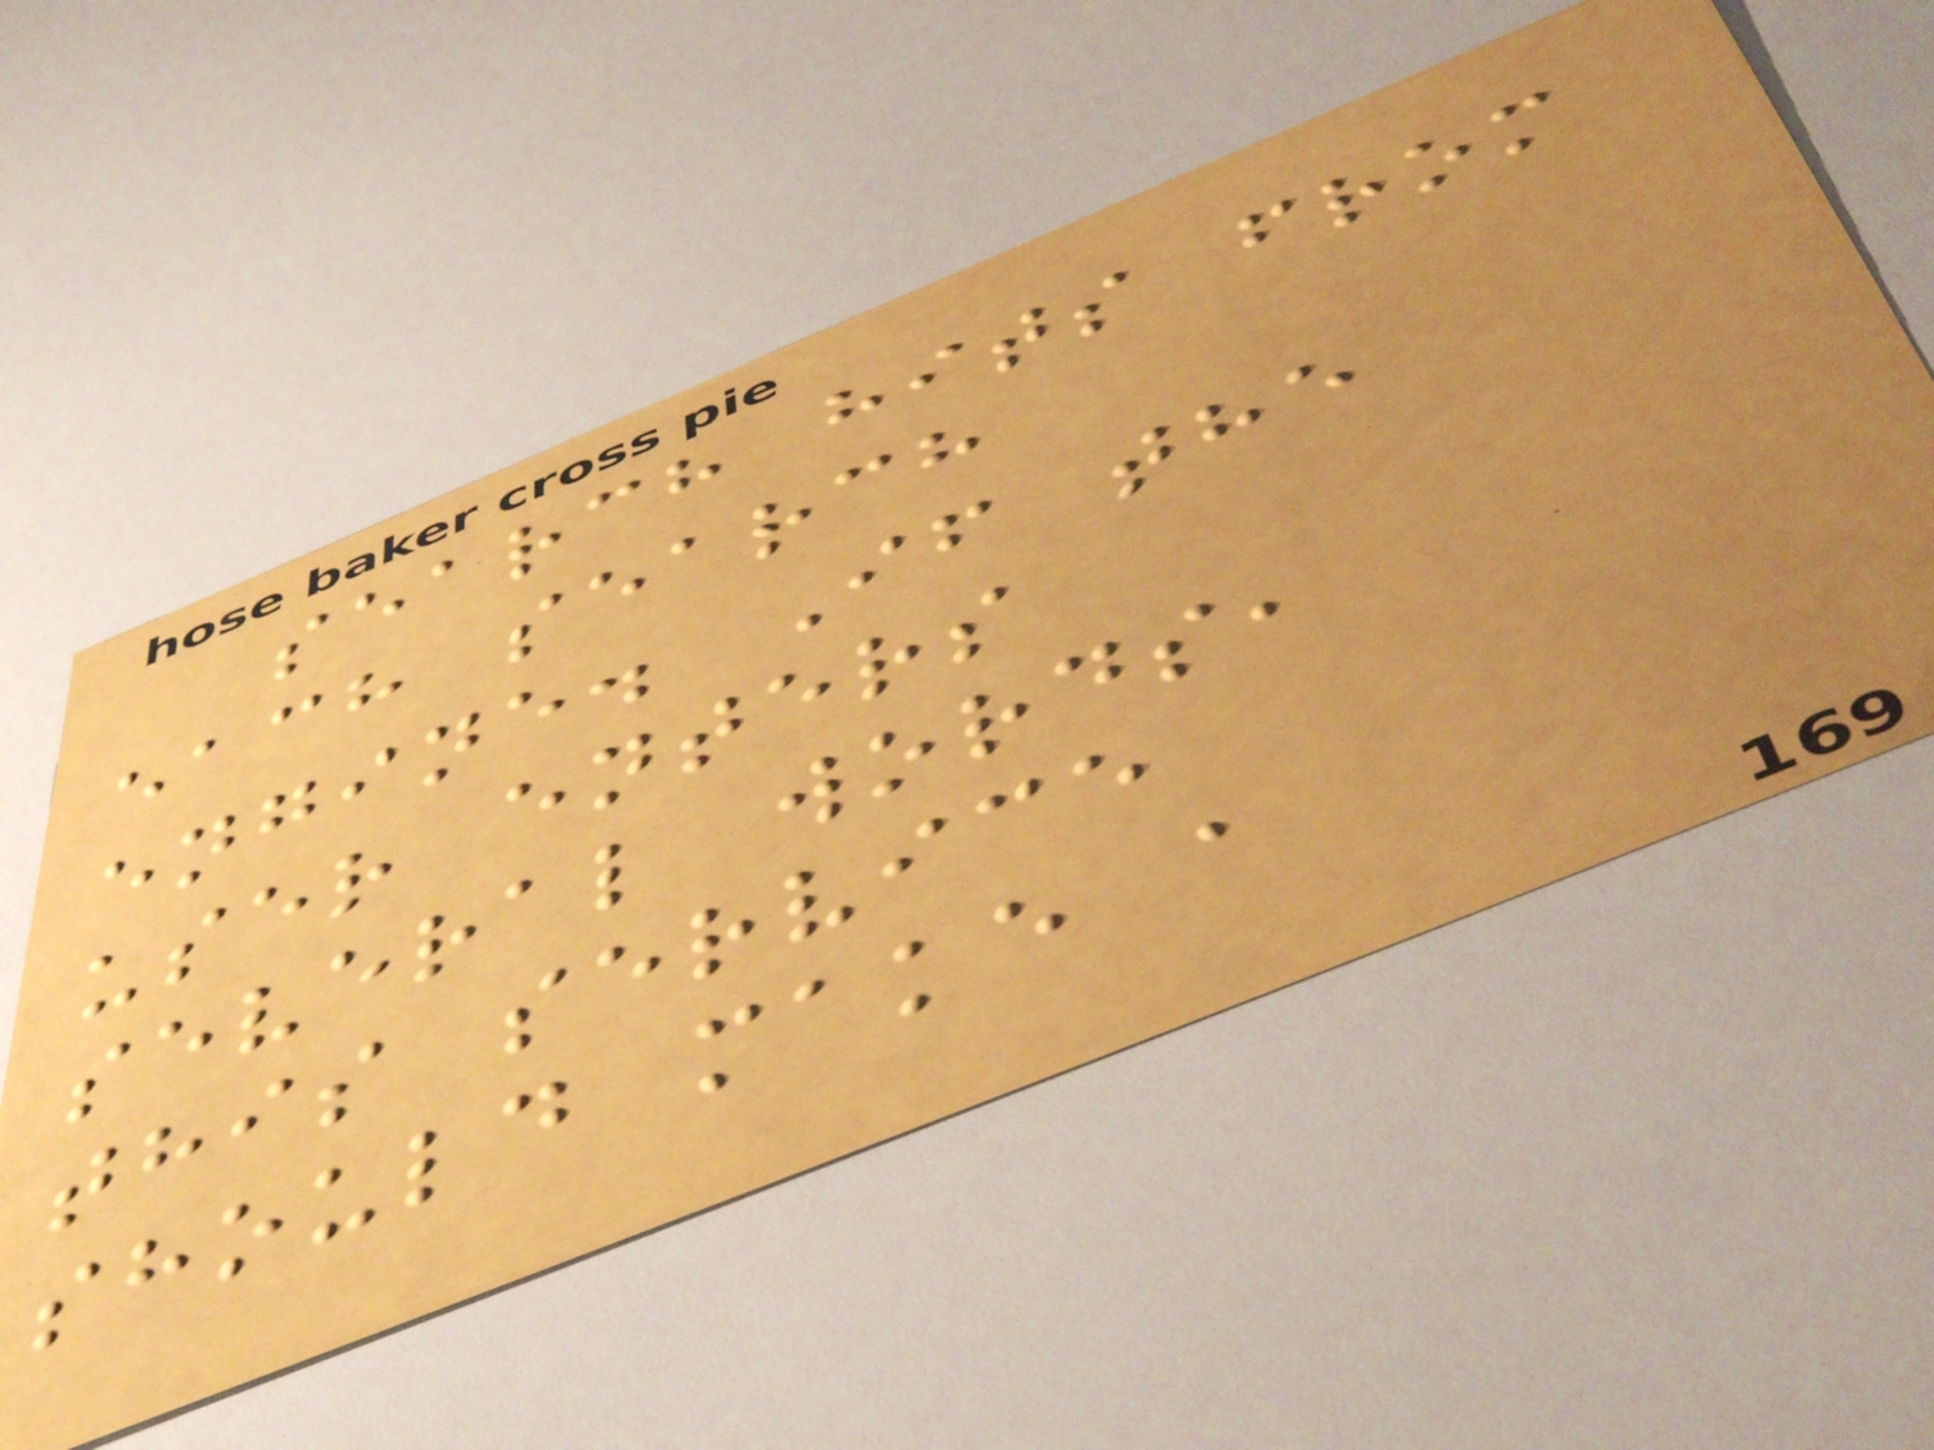search hits from
each search
engine. If the
user enters
several words,
this service
should make a
